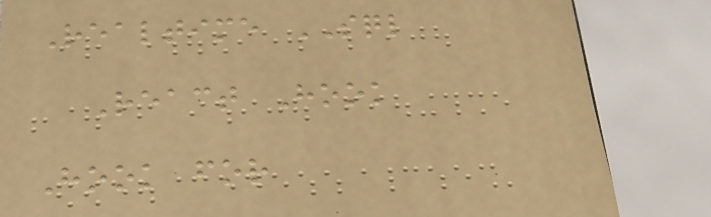Realtime SQL
React Hook
Hook for
